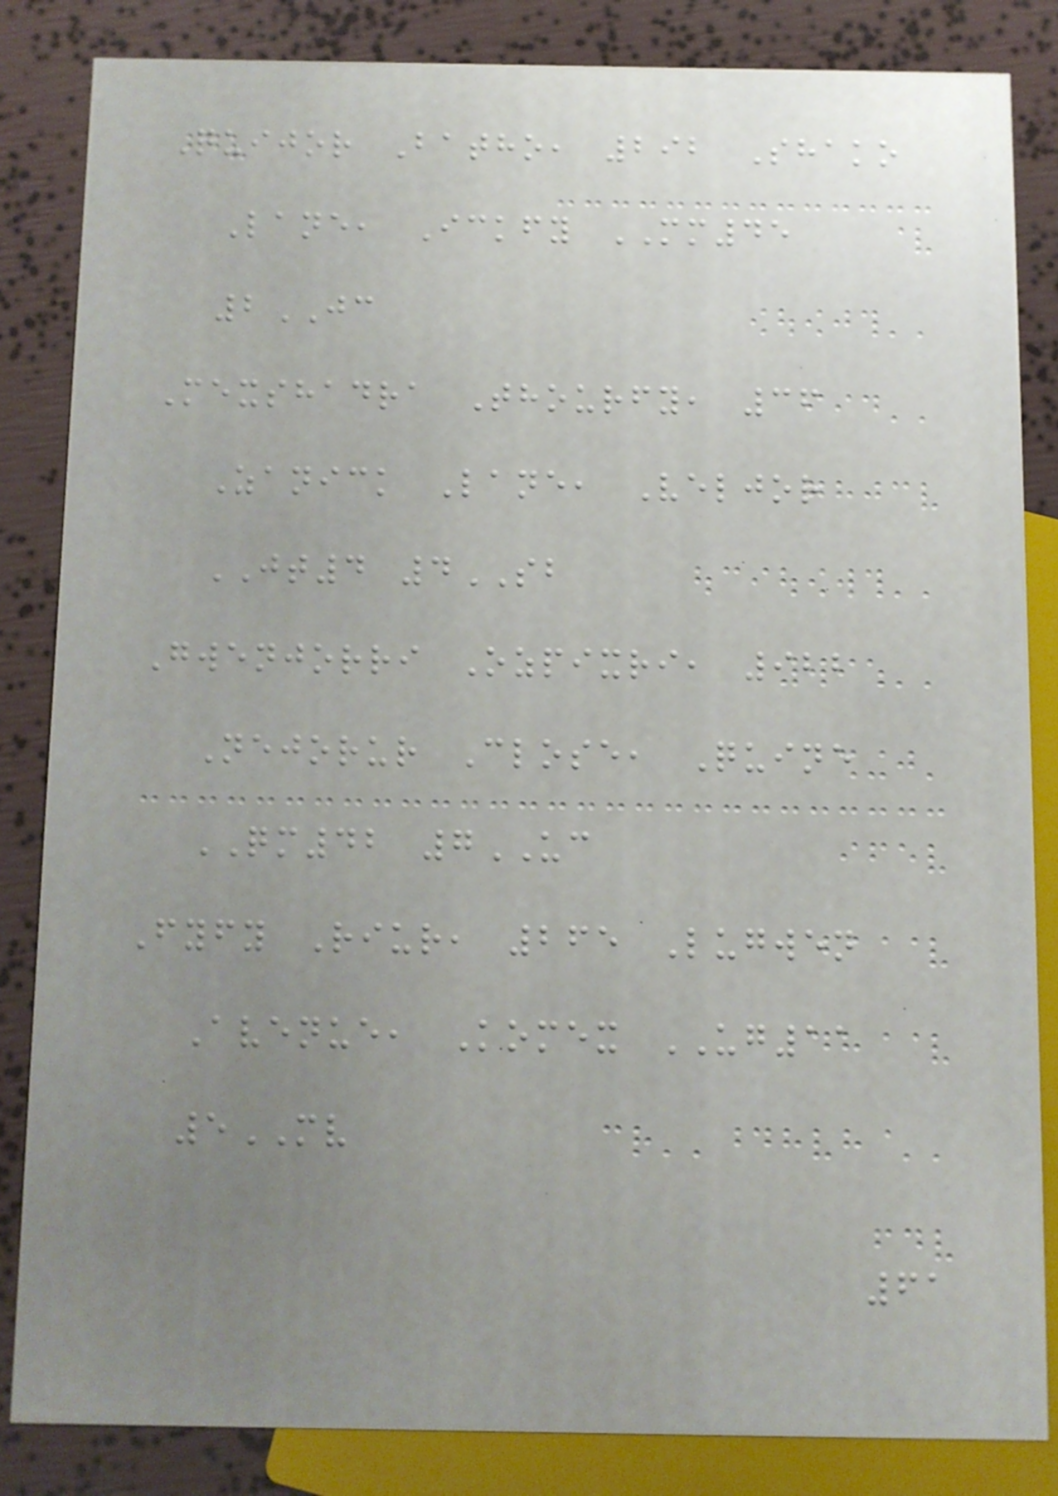Quijor Batho, 292 Shako
Lane, Ickfy MM45
2JC
Mexshadra Thourfy, 36
Zanick Lane, Veljor
JT4 4SB
Gwenjorri Ozpixri, 922
Nejorur Close, Quine
QM42 7UC
Fyfy Riur, 265 Lugwen
Avenue, Komex UG11
5MV
61
